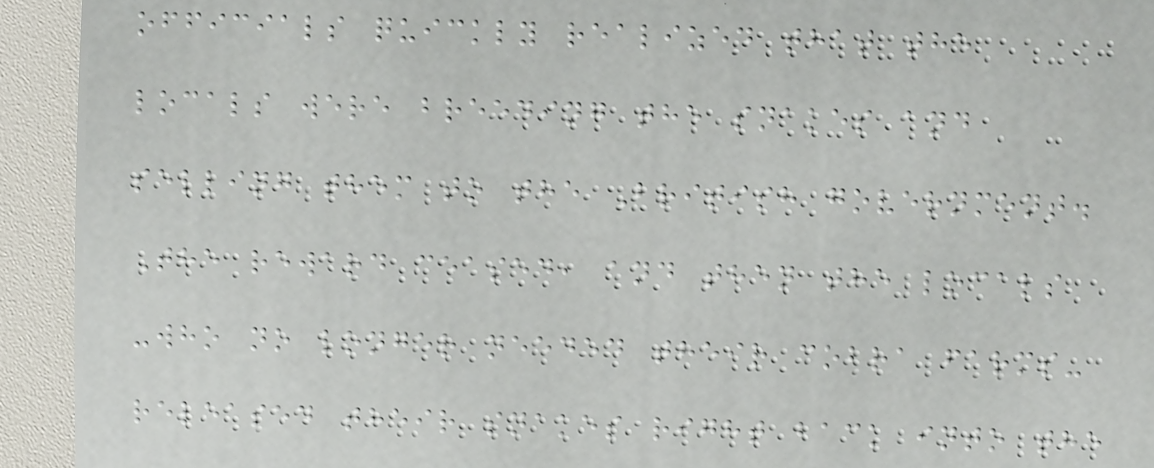officials quickly realized that the
locals were breeding the snakes and
selling them to the British government.
The reward ceased, and then the locals
-who no longer needed their cobra farms-
released their snakes right back into the
